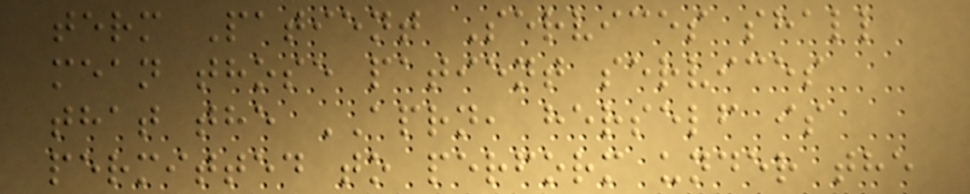term Patient Services shall
mean those patient services
that the APRN, herself is
permitted to perform under the
